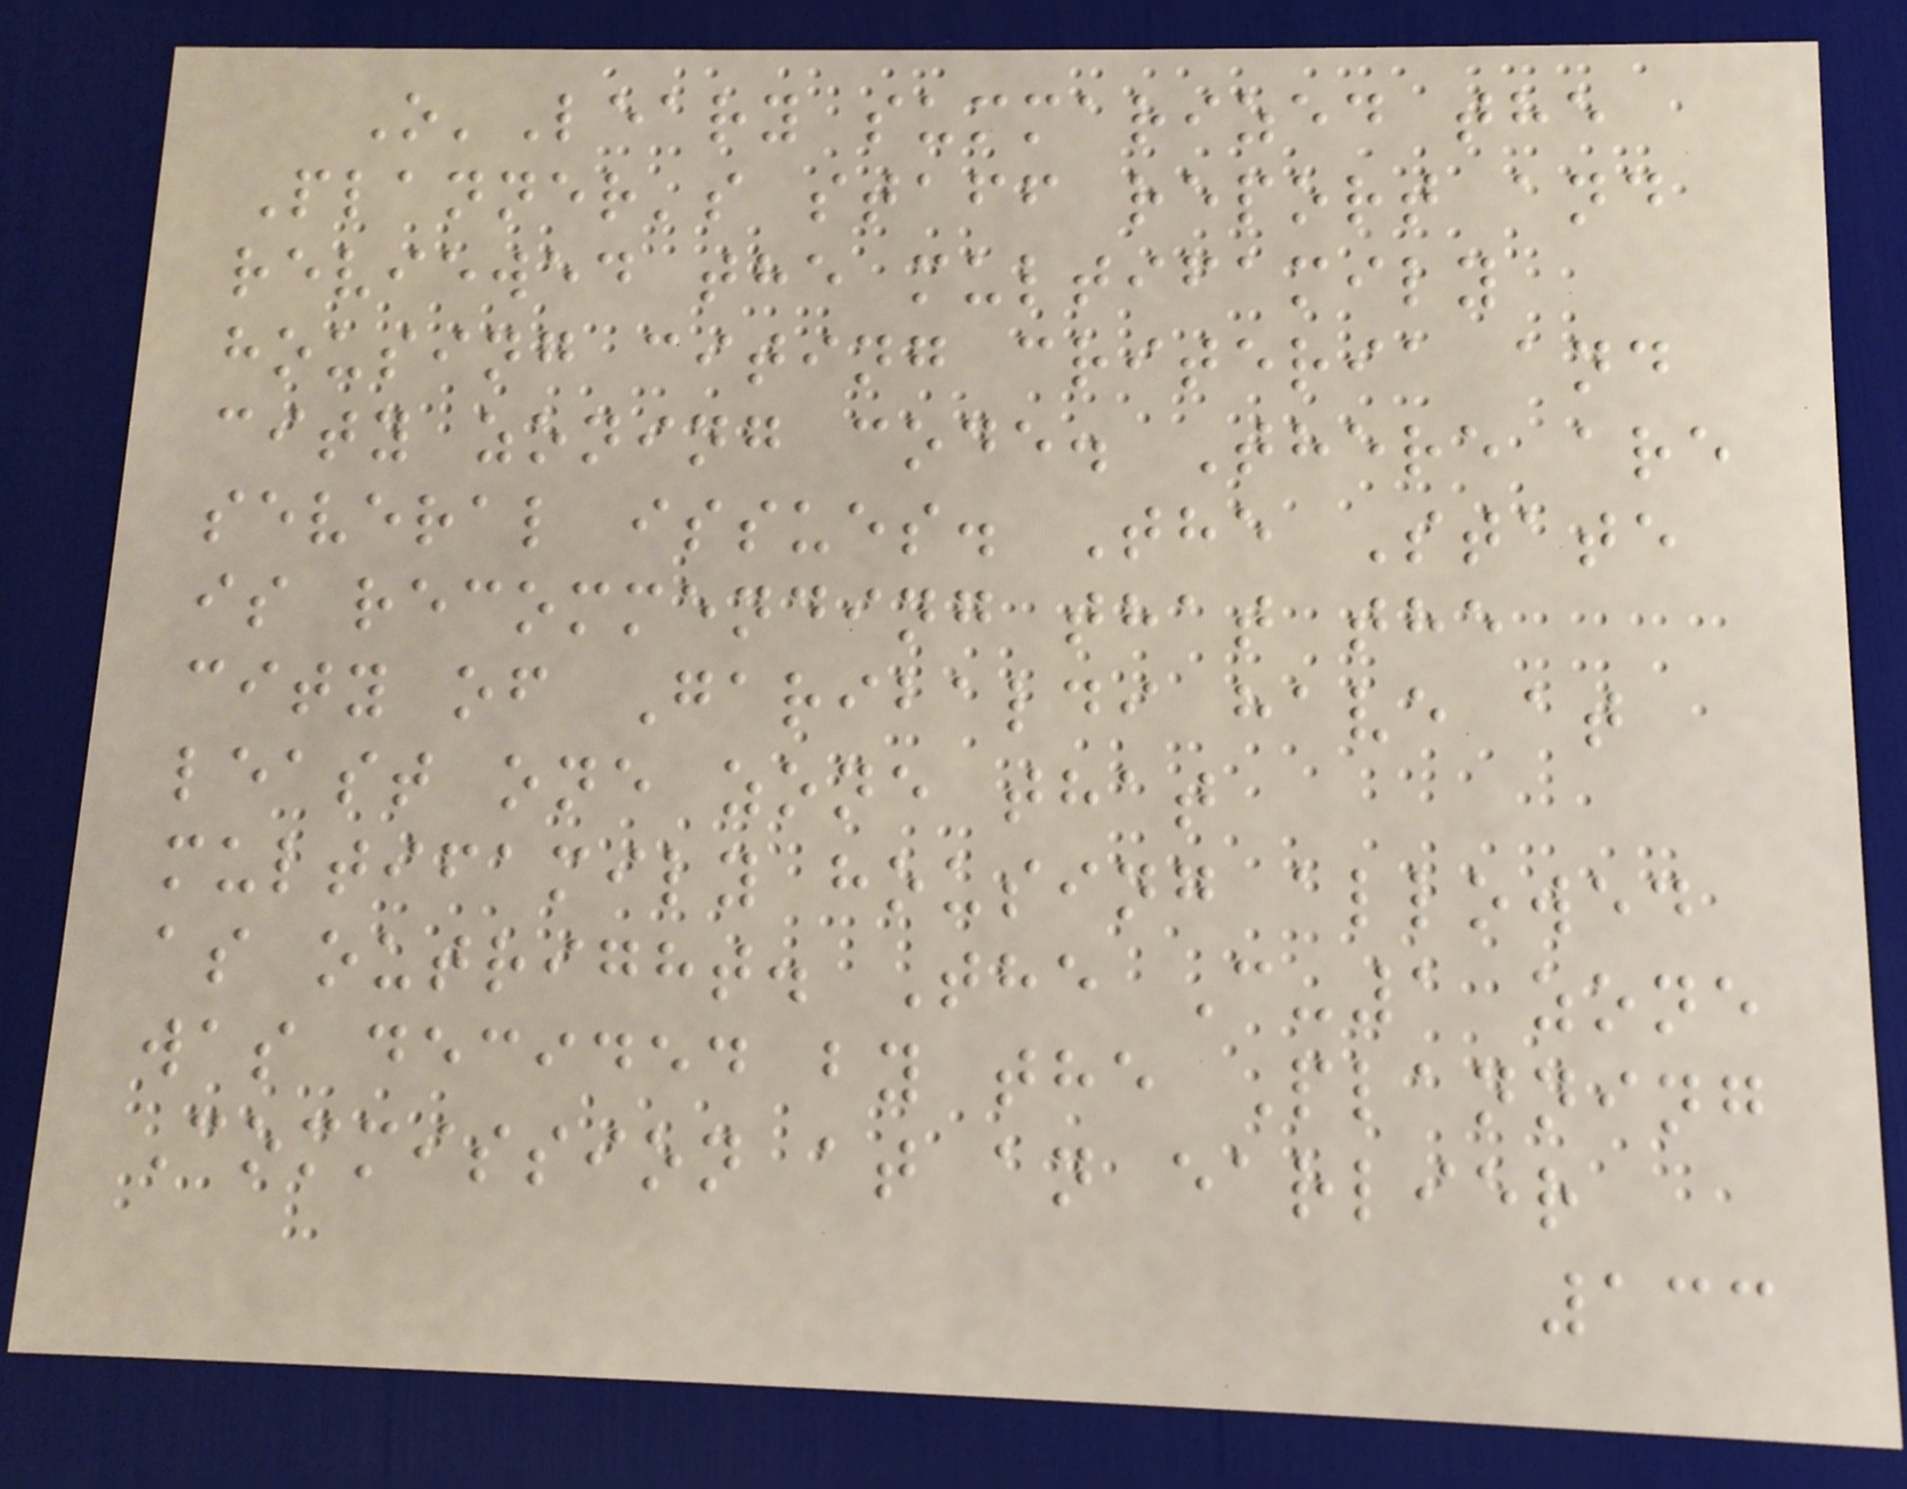O'Leary summarized the
Planner's staff report and
reviewed the multifamily
housing citing criteria and
city zoning code. There are
several issues. The State
is recommending that the
city of Garibaldi have at
least one zone that
multifamily housing allowed
as outright. The C-1 zone
was decided by the Planning
Commission at an earlier
133
